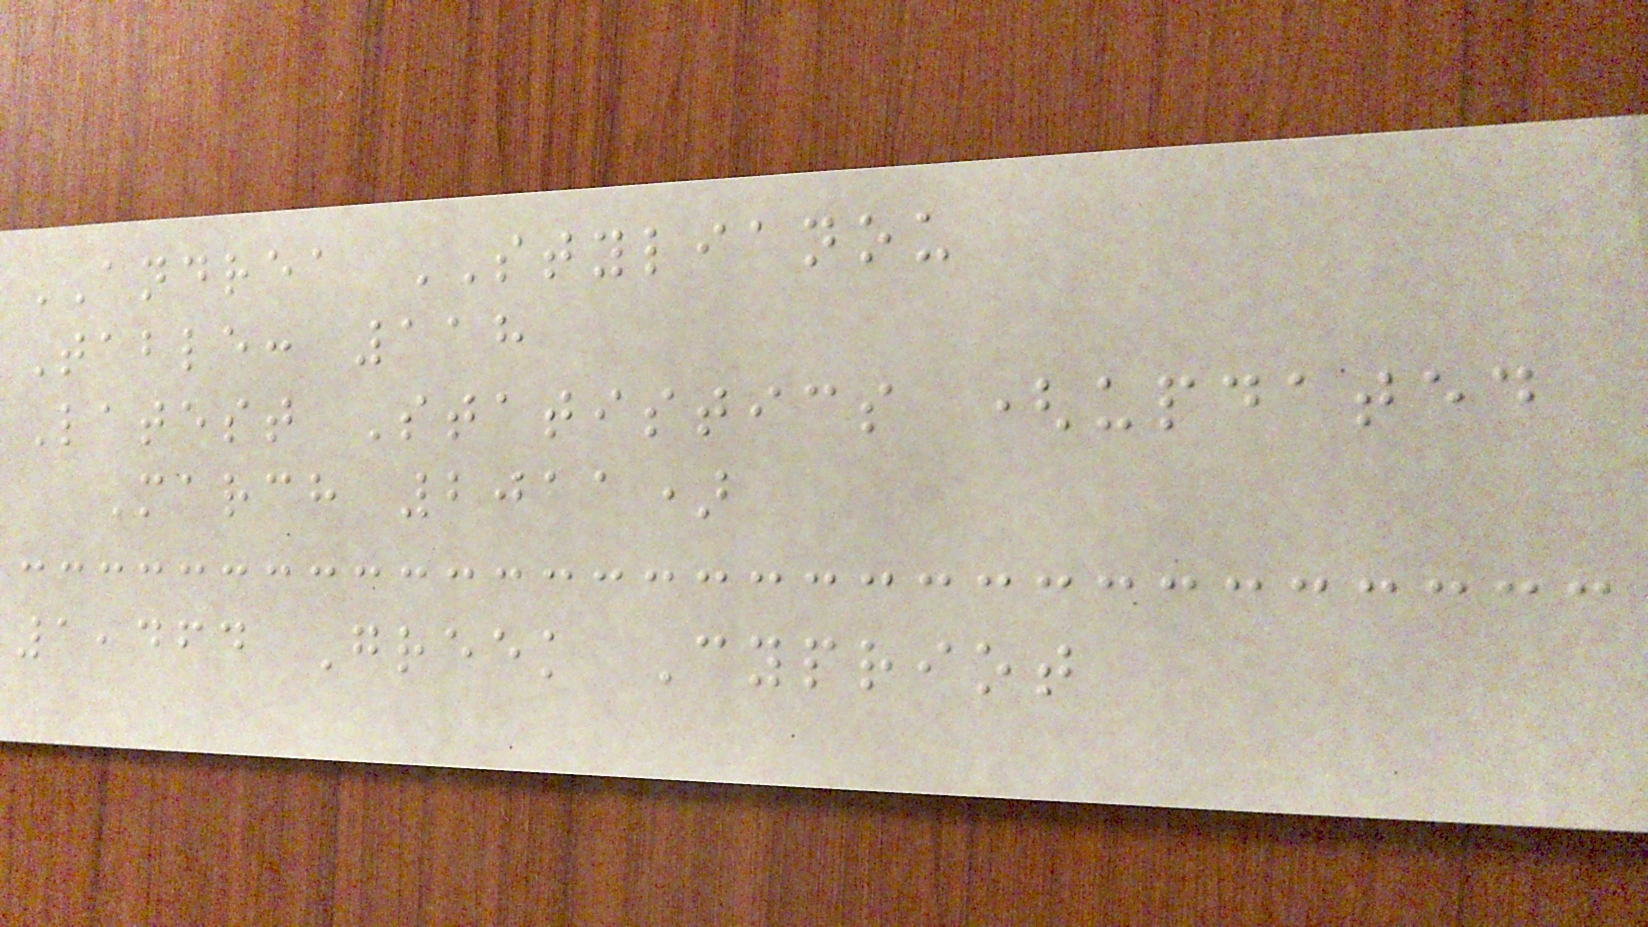ANDREA STYLIANOU
Table: 118
Latest Statistics (updated
March 2011)
1,464 Greek Cypriot
